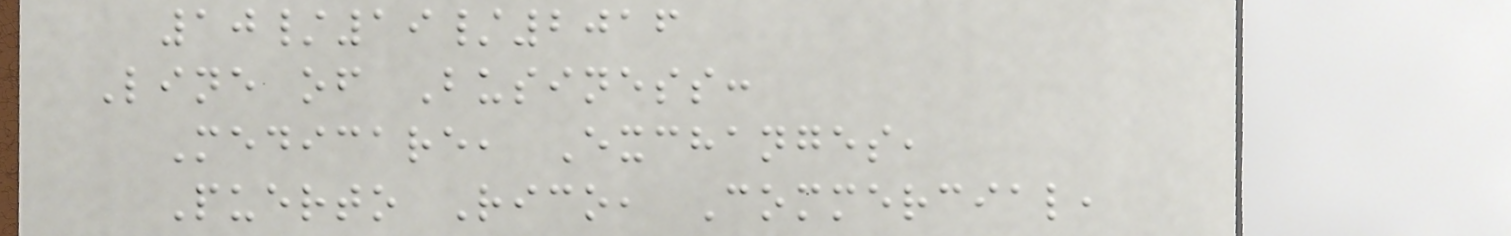10/19/2016
Line of Business:
Medicare, Exchanges,
Puerto Rico, Commercial,
